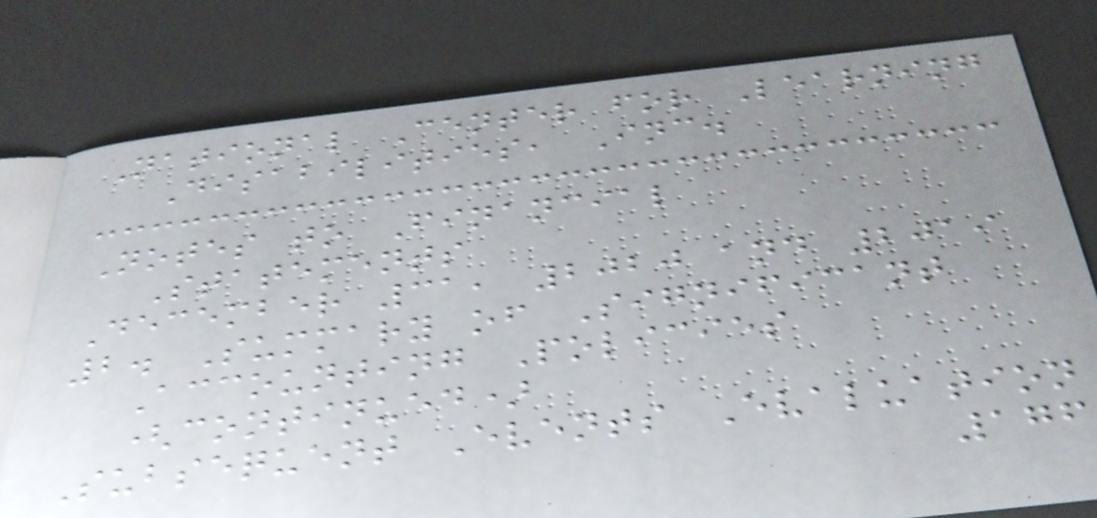National Center for Learning
Disabilities, Inc.
Notes to Financial
Statements
December 31, 2020 and 2019
2. Summary of Significant
Accounting Policies
(continued)
Subsequent Events Evaluation
176
